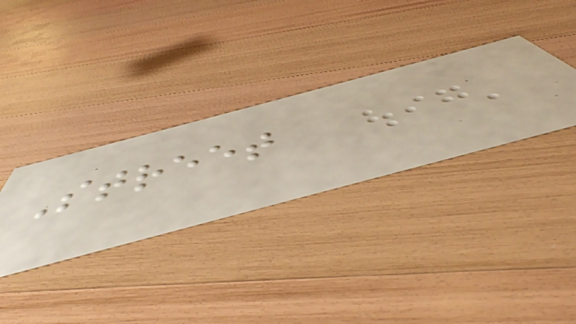Street
